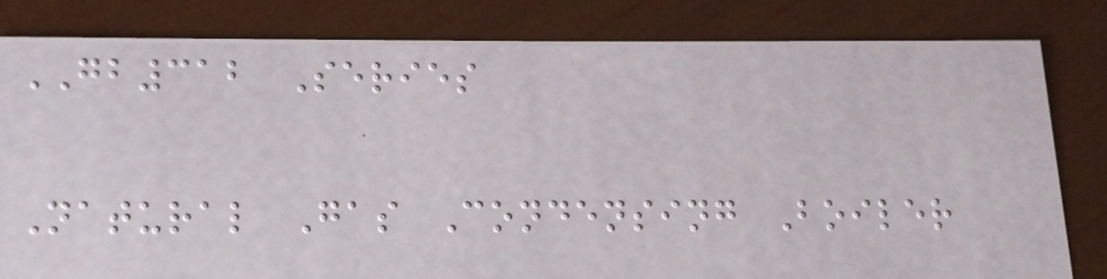GB312 Series
Natural Gas Condensing Boiler
